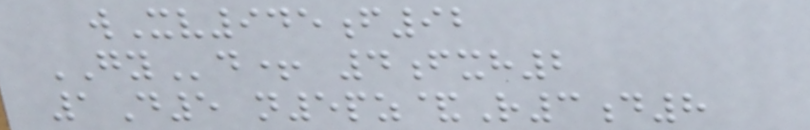wXv945f92
GYd+ 4fxh2
1D5 n5pz&R3d8
